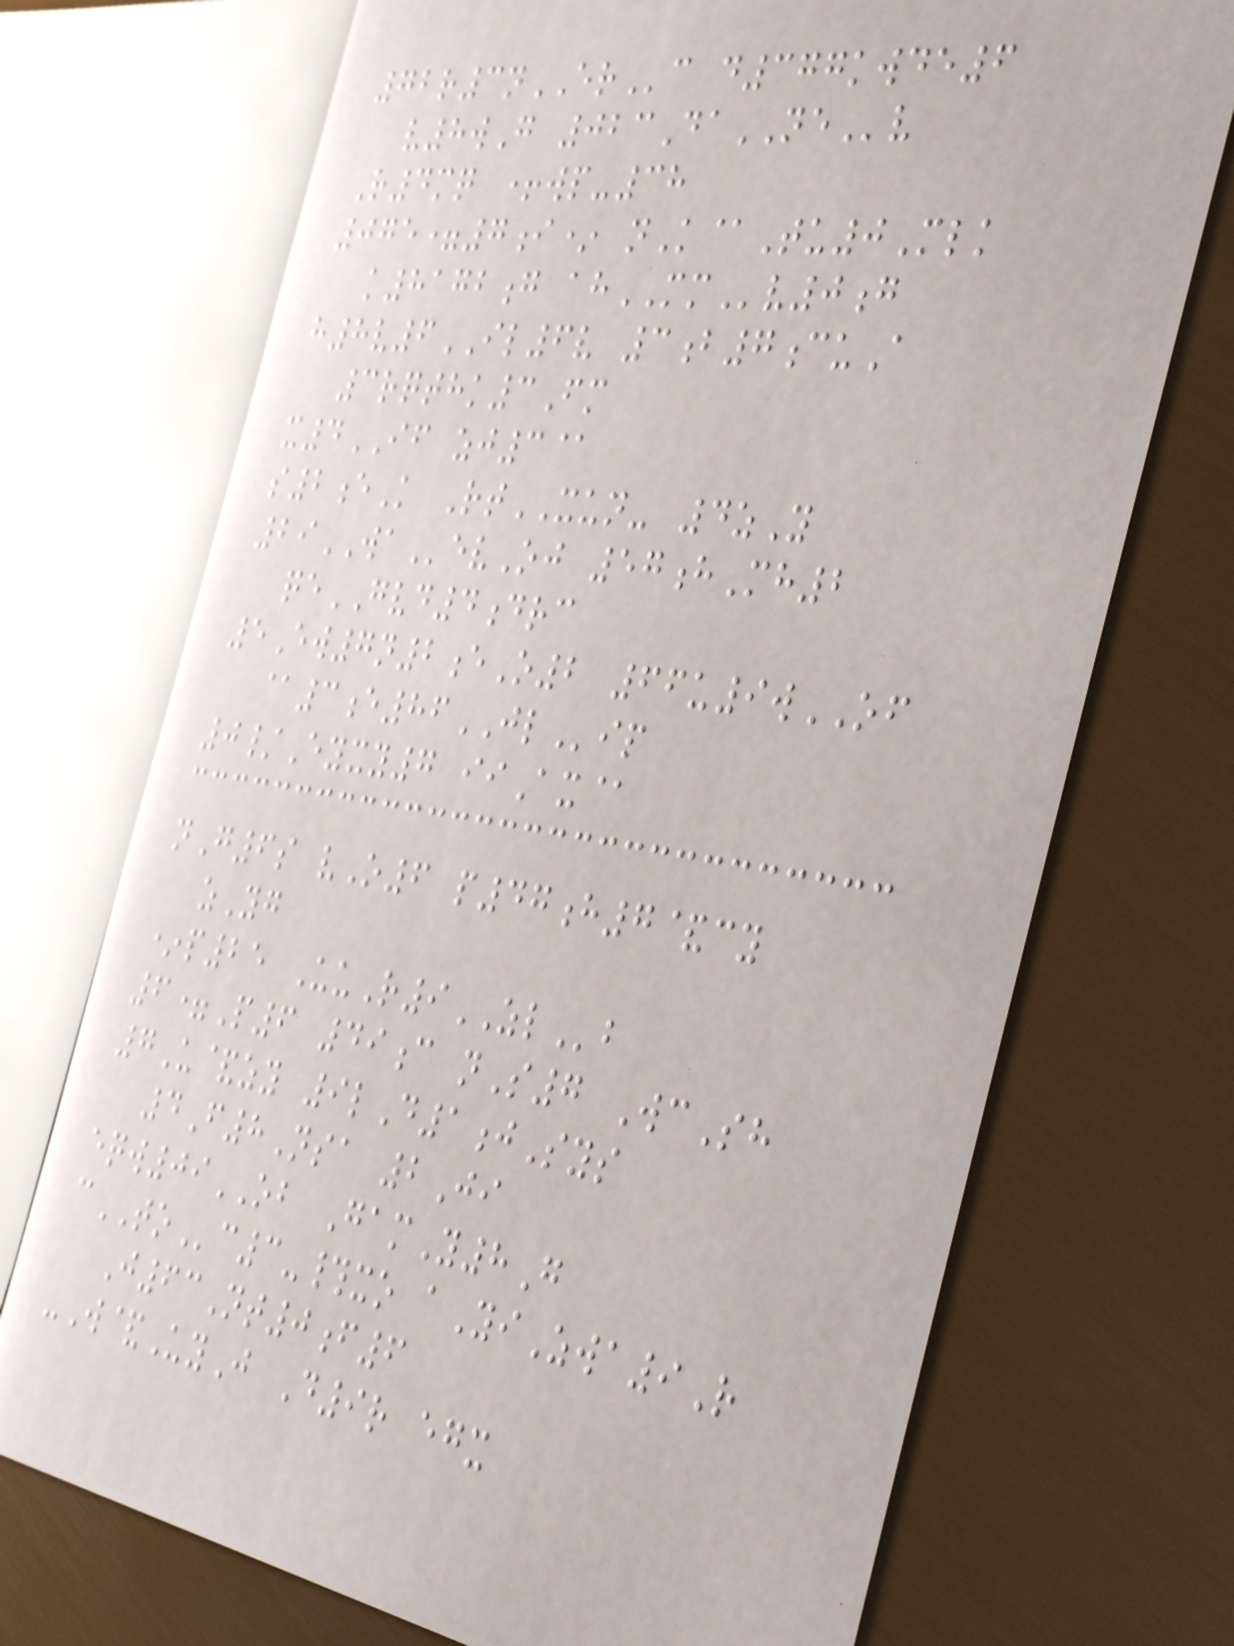72r3nERc d377kwde6
v8wG 023DaNEv
R4mq +wp-38
075=7i* nK@Tu0Mlk
k8172g ahMMv0g
h8v6IL6v 3b7cuA
3rqthk3Fm
x4IF zj3@
s2eK RtXUN- 4zY
29WAevOj 57hMh2
qeGVD4drc
5Ew7n2eO2 66u9wOF
@3e86JLip
0/Eyxy7 iiAx@
nG6s vO6 p47h7&cy
zYg
*p25 UuR9ZLb
6=P6 49c nS7 WcSh
7U&zy 9lD1jSys
4F8Nsa 2Ji
eqw09OB GamY8G
cTOc3-#xo aYiZwa9R
J63Nt0f6
-W&UyJ D9r egx
